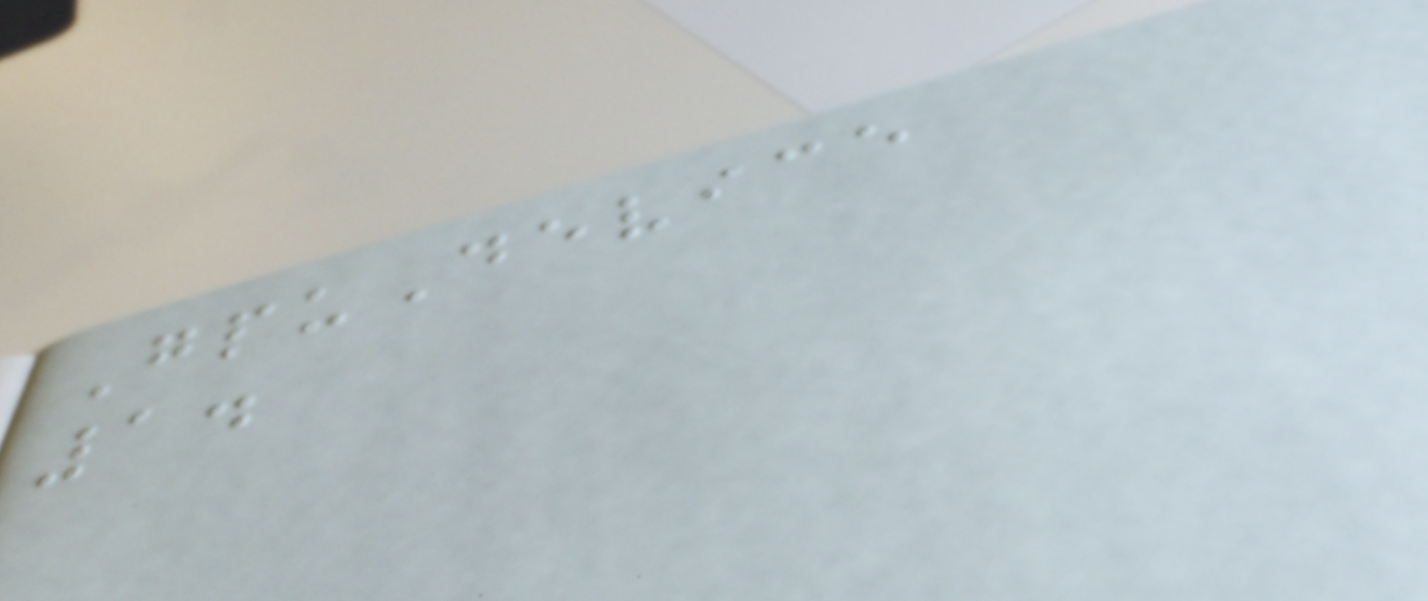GpuDevice
1.
